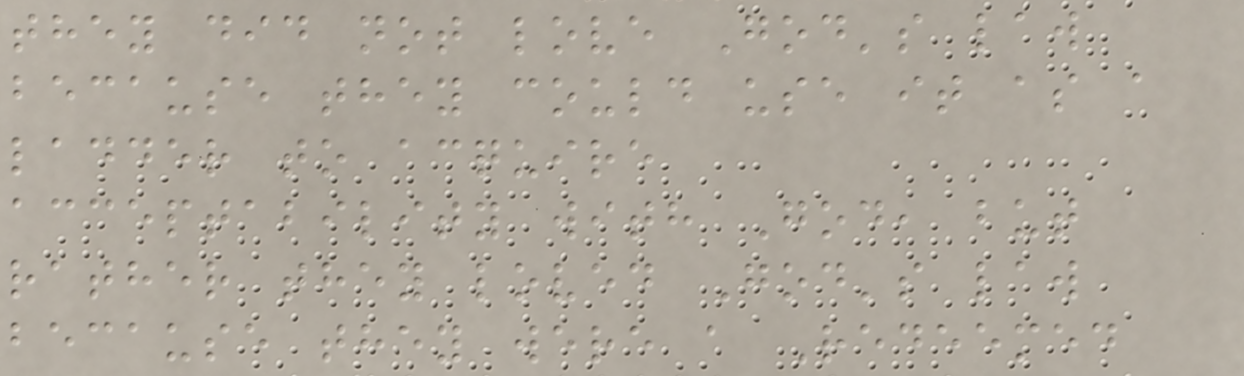they did not love God's law
because they could use it as a
ladder to acquire
acceptability with God, but
rather they loved God's law
because they were a Redeemed
